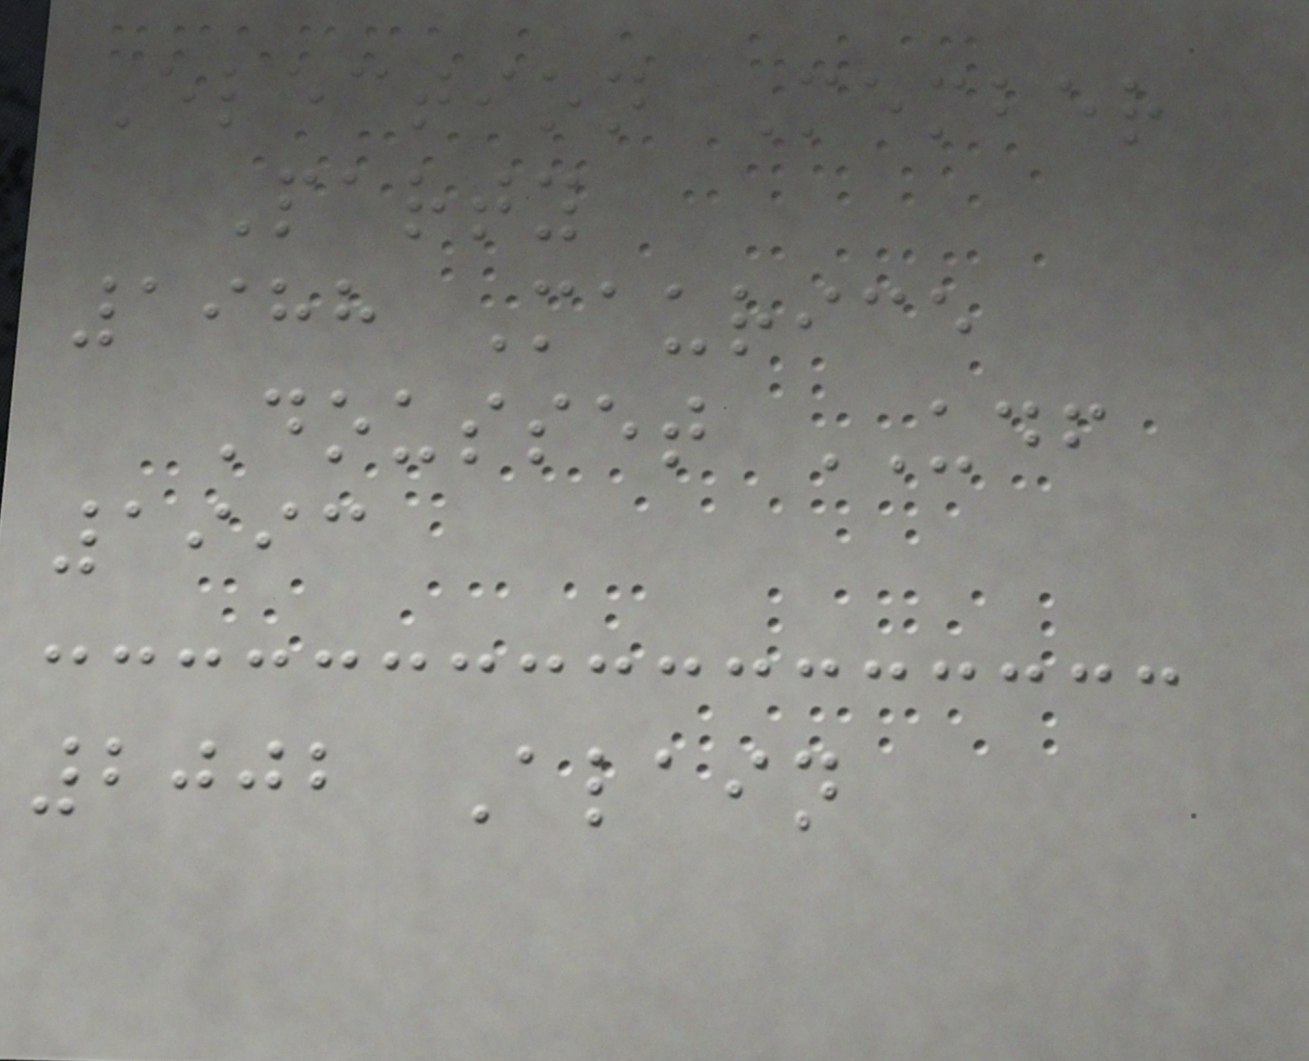Election Member
Party
1988 Maurice
Dousset UDF
1993
2002 Alain
